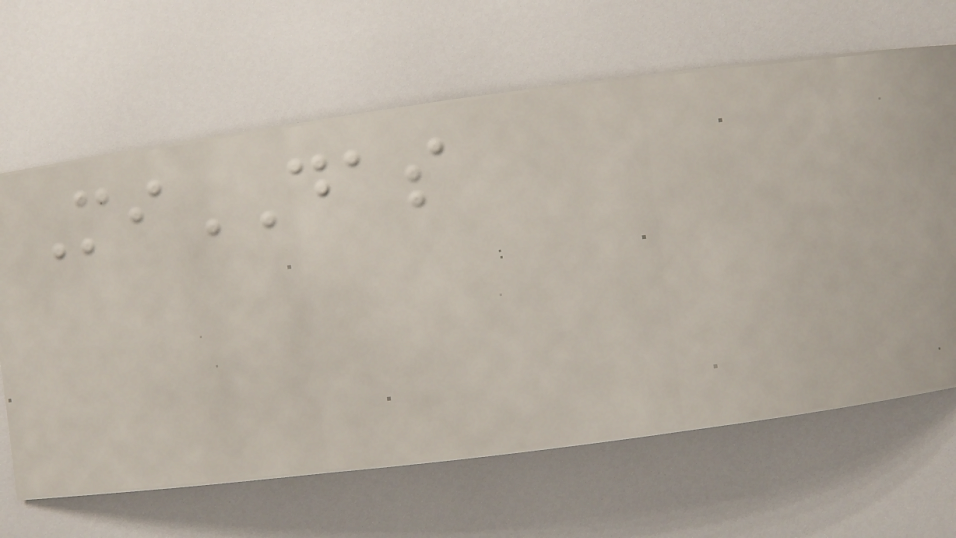MiDAS
